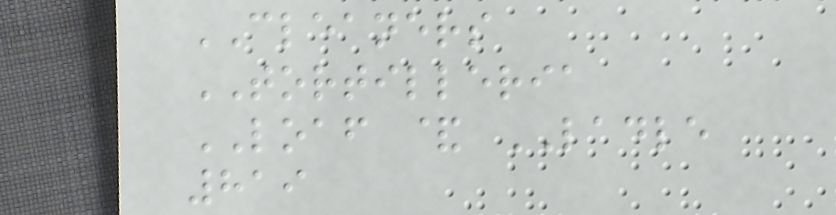CLEANERS
TORTILLERIA
LOAF & LADLE
819
